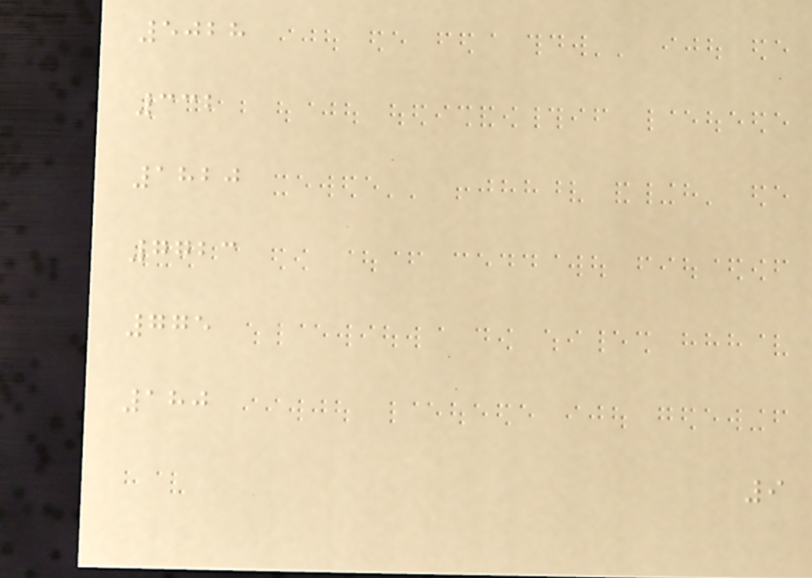5028
332
1820
7723
775
180
9
